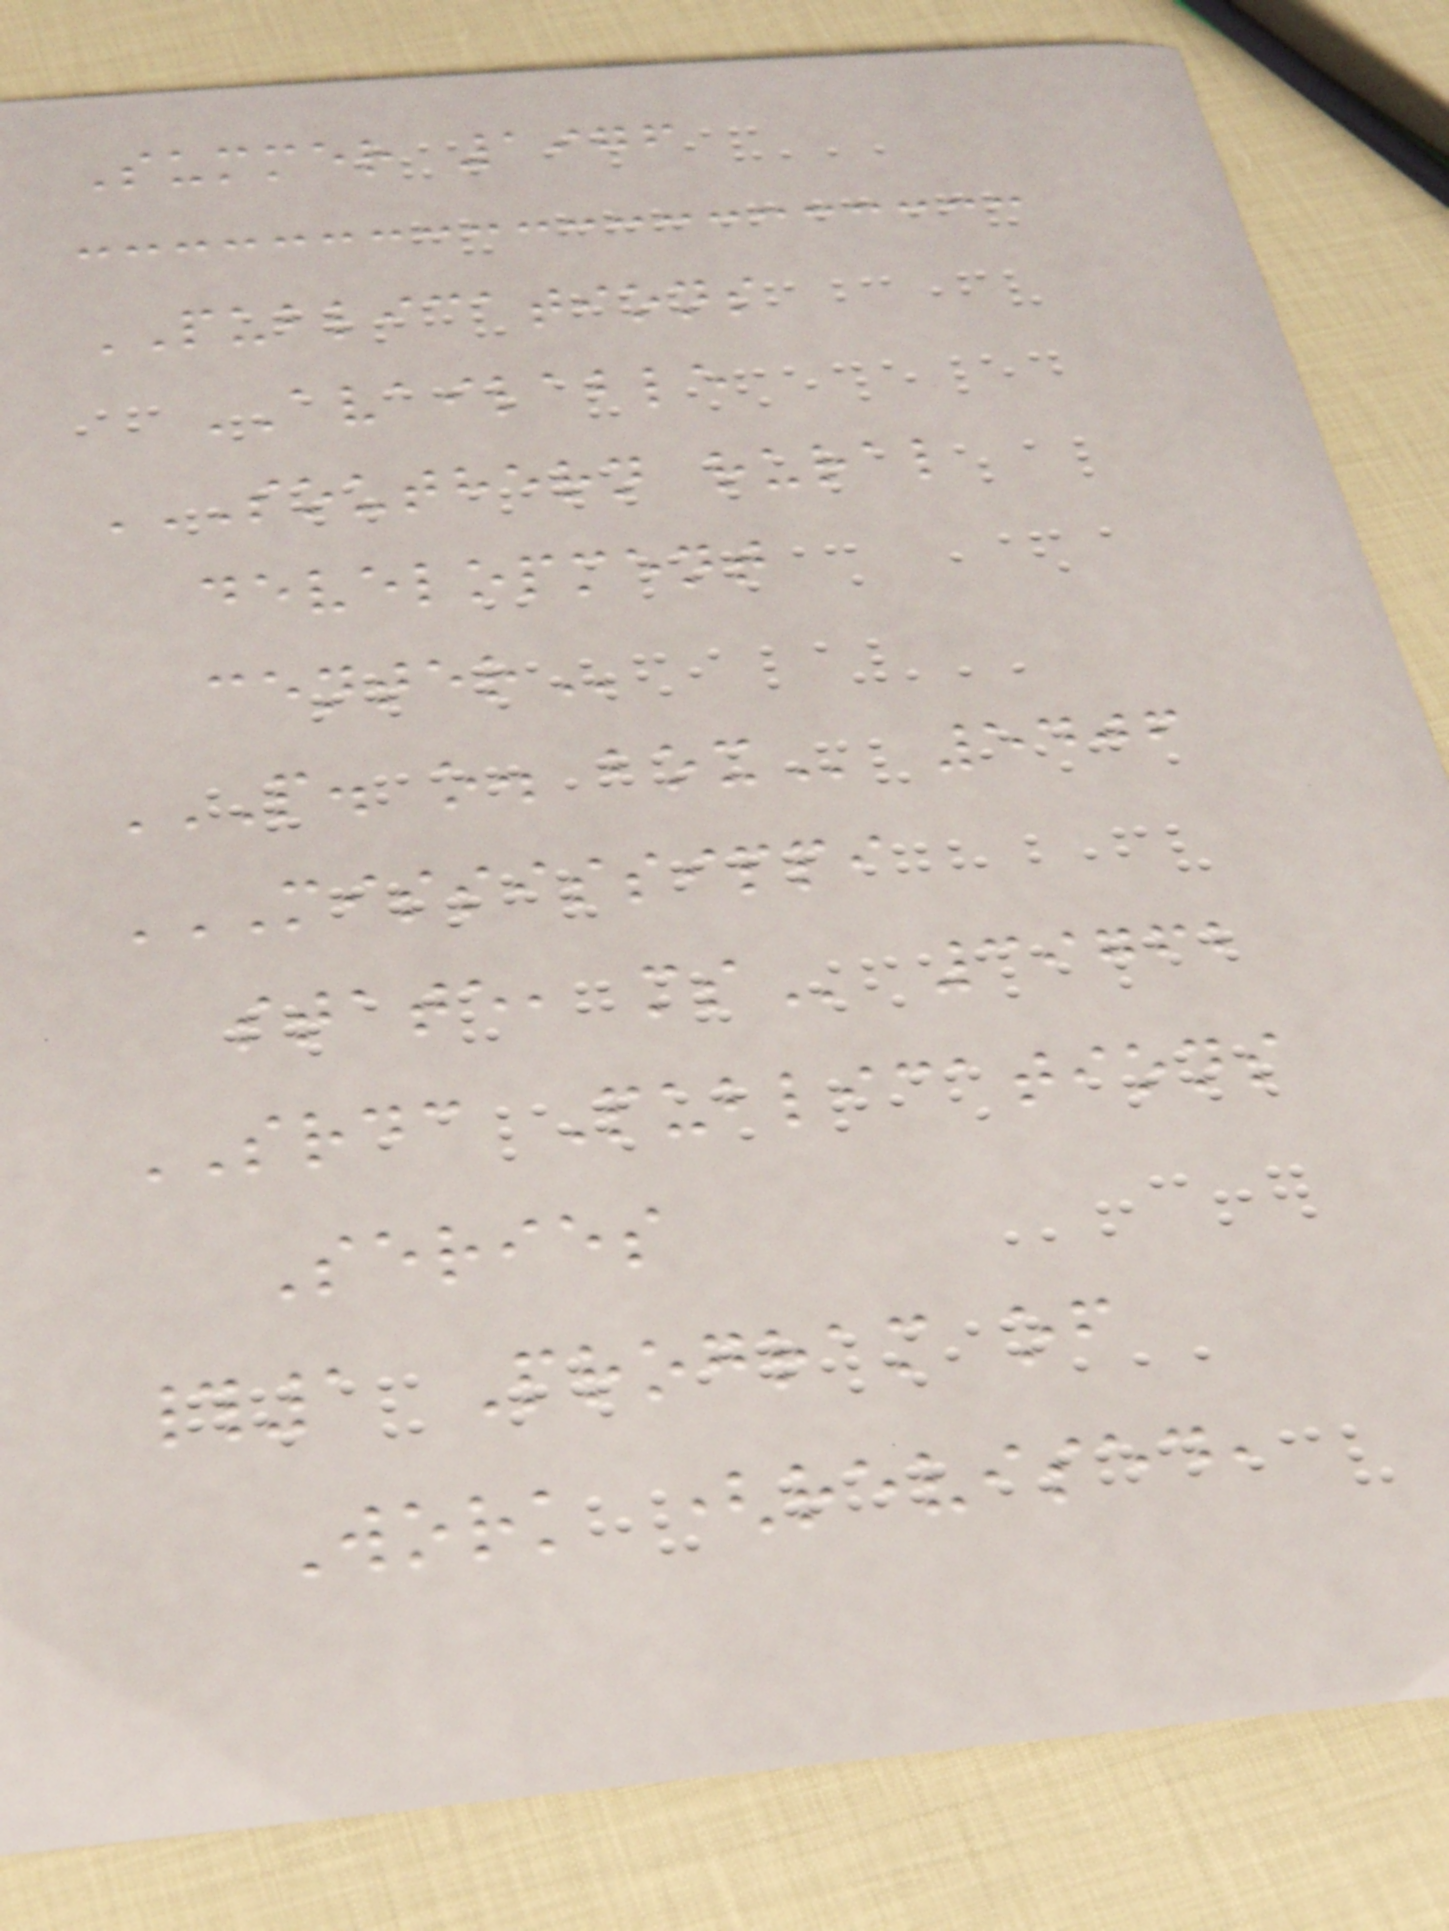Summer 1976
PUBLICATIONS
AVAILABLE
SOUTHERN RURAL
DEVELOPMENT
CENTER
P. O. BOX 5406
MISSISSIPPI
STATE, MS 39762
SRDC Publications
Series
#1 Program of
Work (revised,
